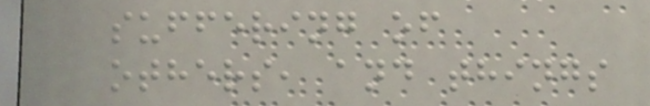suffering of
others, and things
